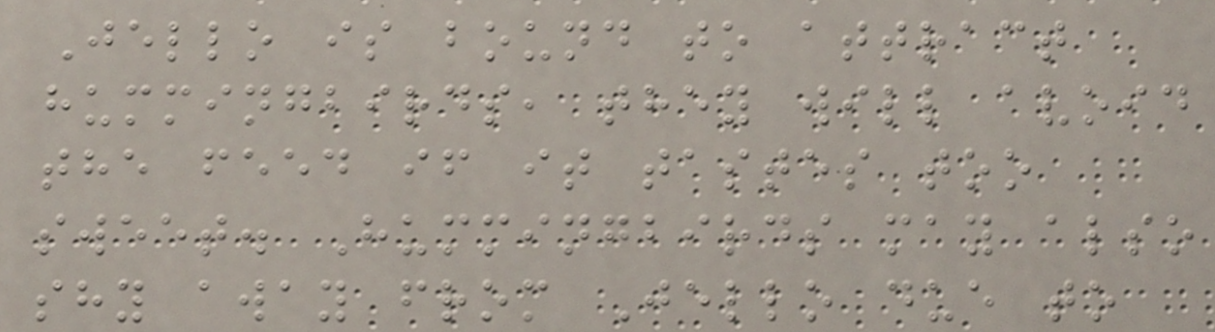Jello is bound to attract
hummingbirds, they will avoid
the feed if it tastes too
sweet. Hummingbirds may also
shy away from Jello due to
